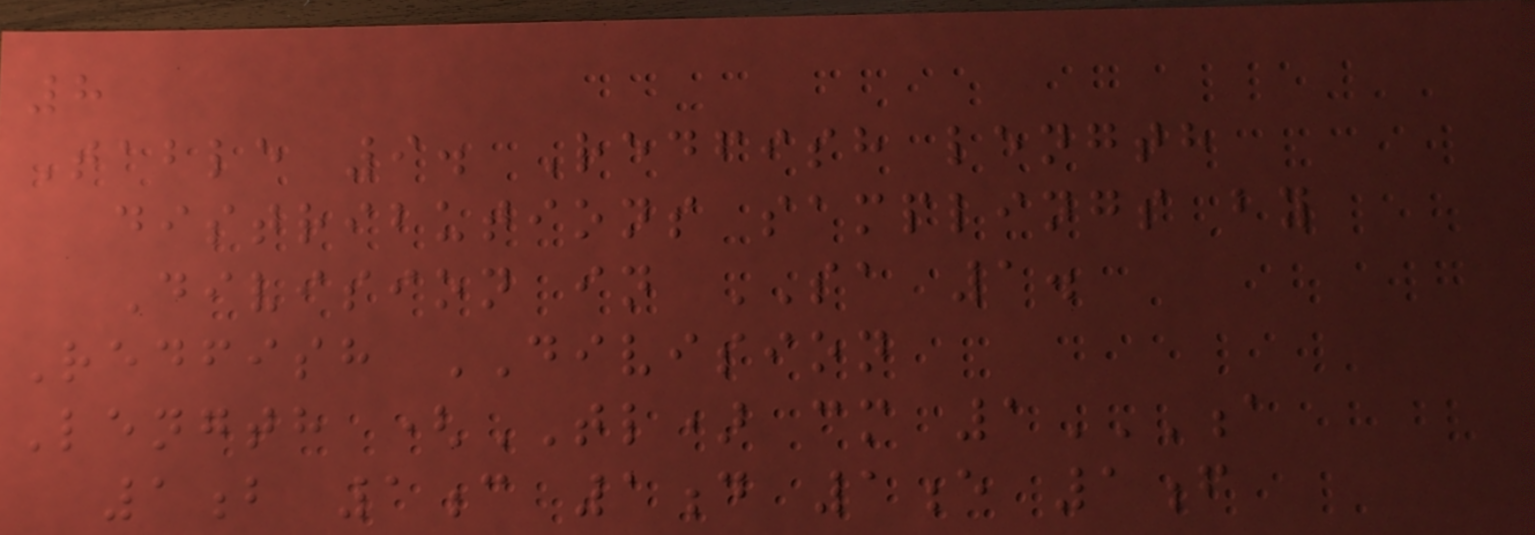8
Table 9. Redfish length
distributions samplings by
Division in SA 1.
Redfish DIVISION
Length (TL) cm 1A
1B 1C 1D 1E 1F
